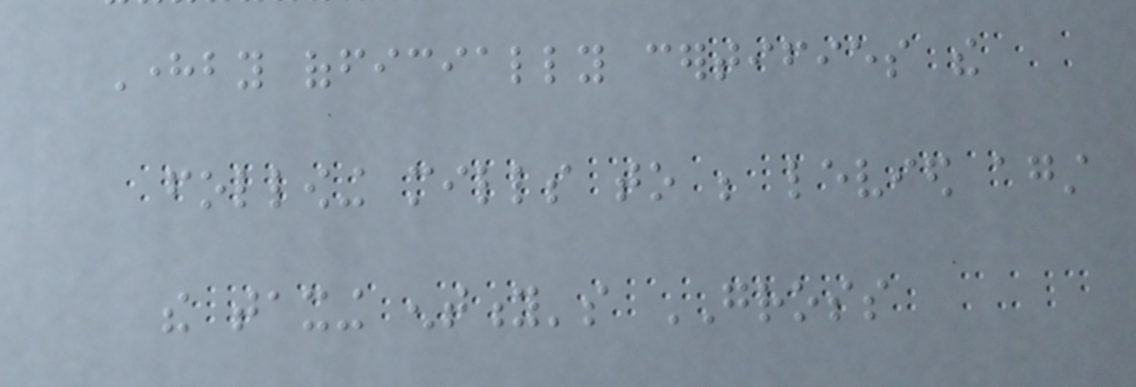Hereby officially certifies the
following mills to be levied against
the taxing entity's GROSS
